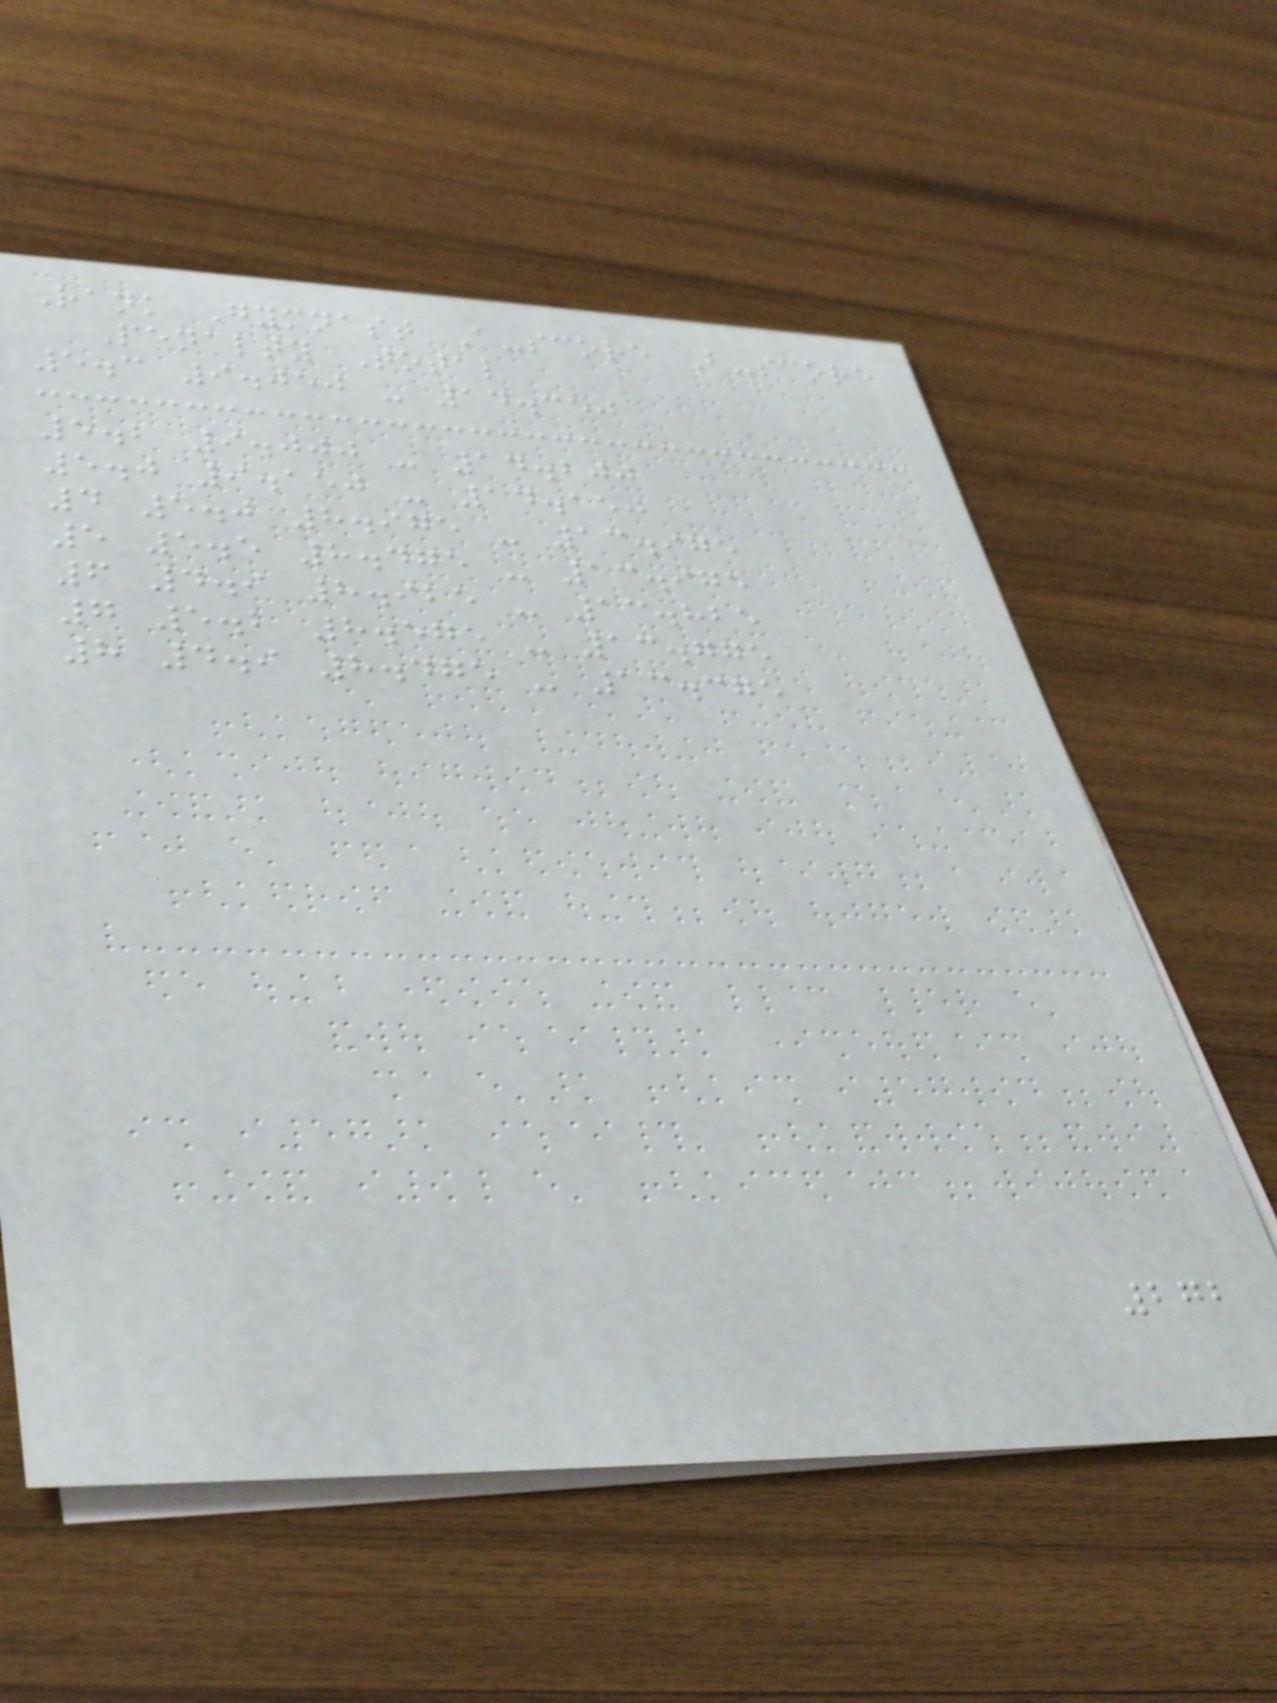Rank Gymnast A-score B-score
Penalty Total
5.3 9.050 - 14.350
5.2 9.000 - 14.200
5.0 9.150 - 14.150
4 5.0 8.975 - 13.975
5 5.5 8.475 - 13.975
6 4.9 8.925 - 13.825
7 5.2 8.575 - 13.775
8 4.9 8.475 - 13.375
272
